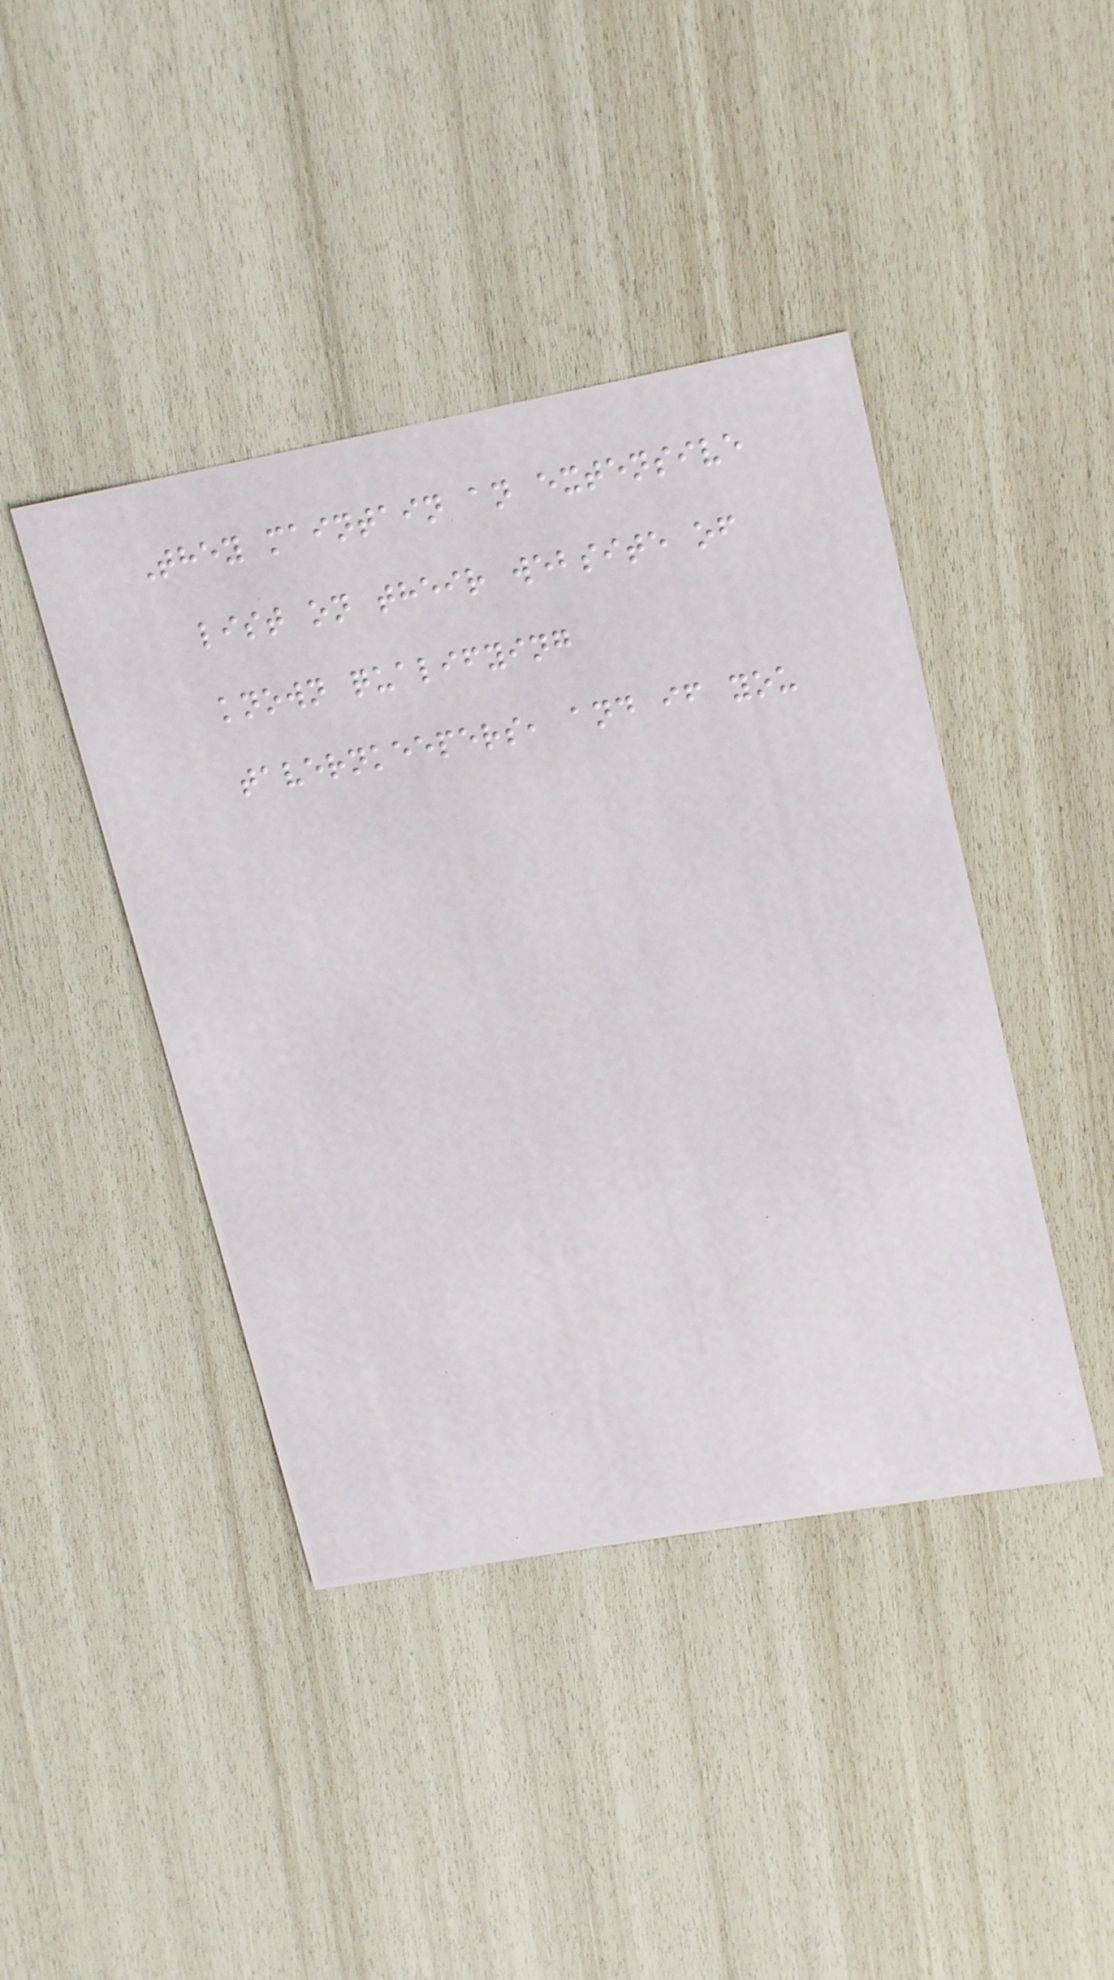They maintain an extensive
list on their website of
known qualifying
tavernkeepers, and if you
